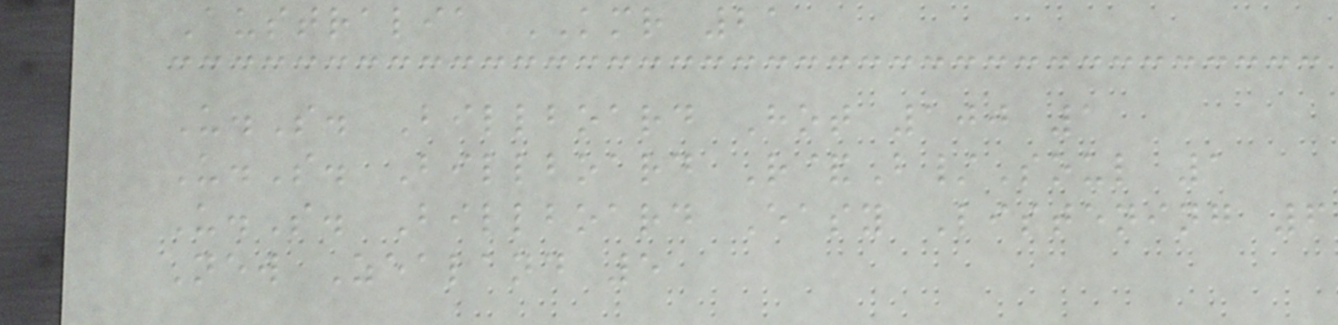Australia KMR 21
U.S. Billboard Hot 100 1
U.S. Billboard R&B/Soul 1
U.S. Billboard Easy Listening 6
New Zealand 5
